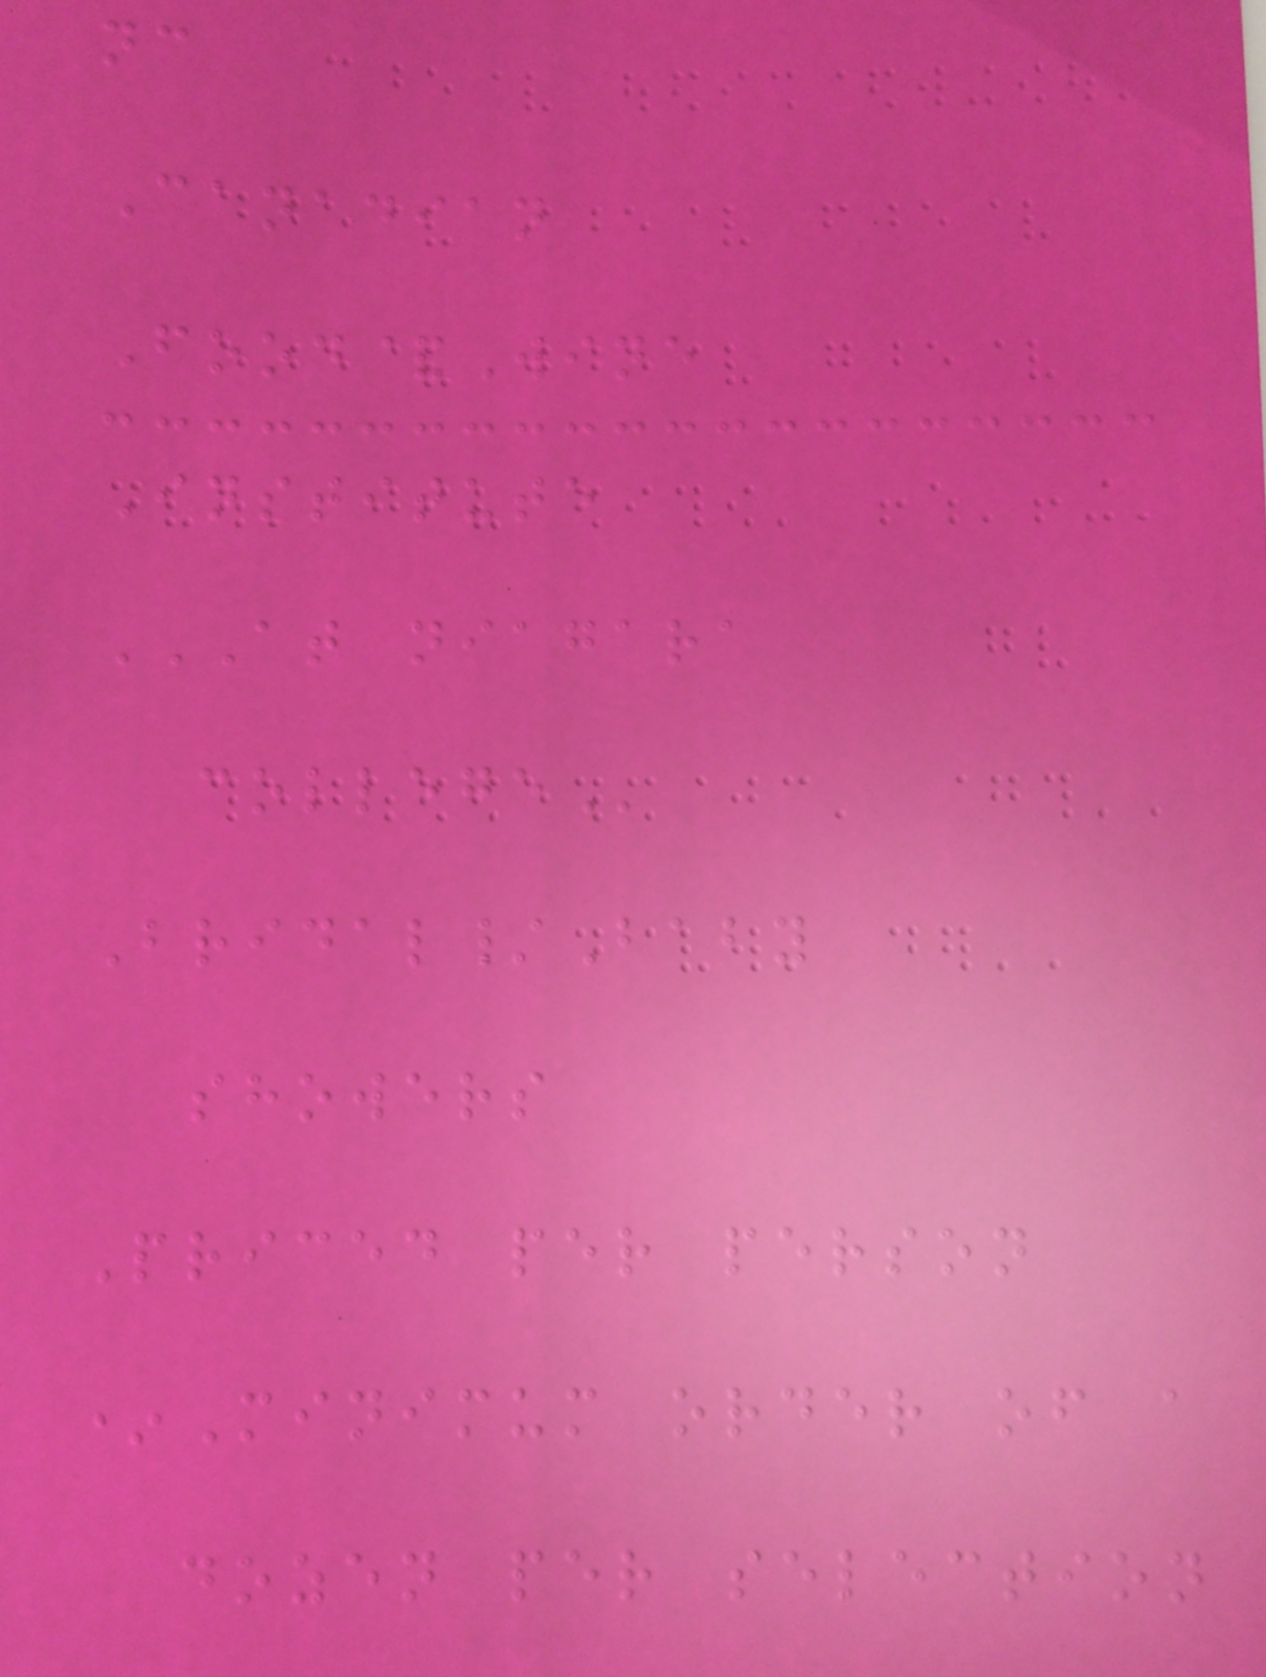nc
Canadian
Food&Wine
Institute
AT NIAGARA
COLLEGE
Bridal/Baby
showers
Priced per person
*Minimum order of a
dozen per selection
